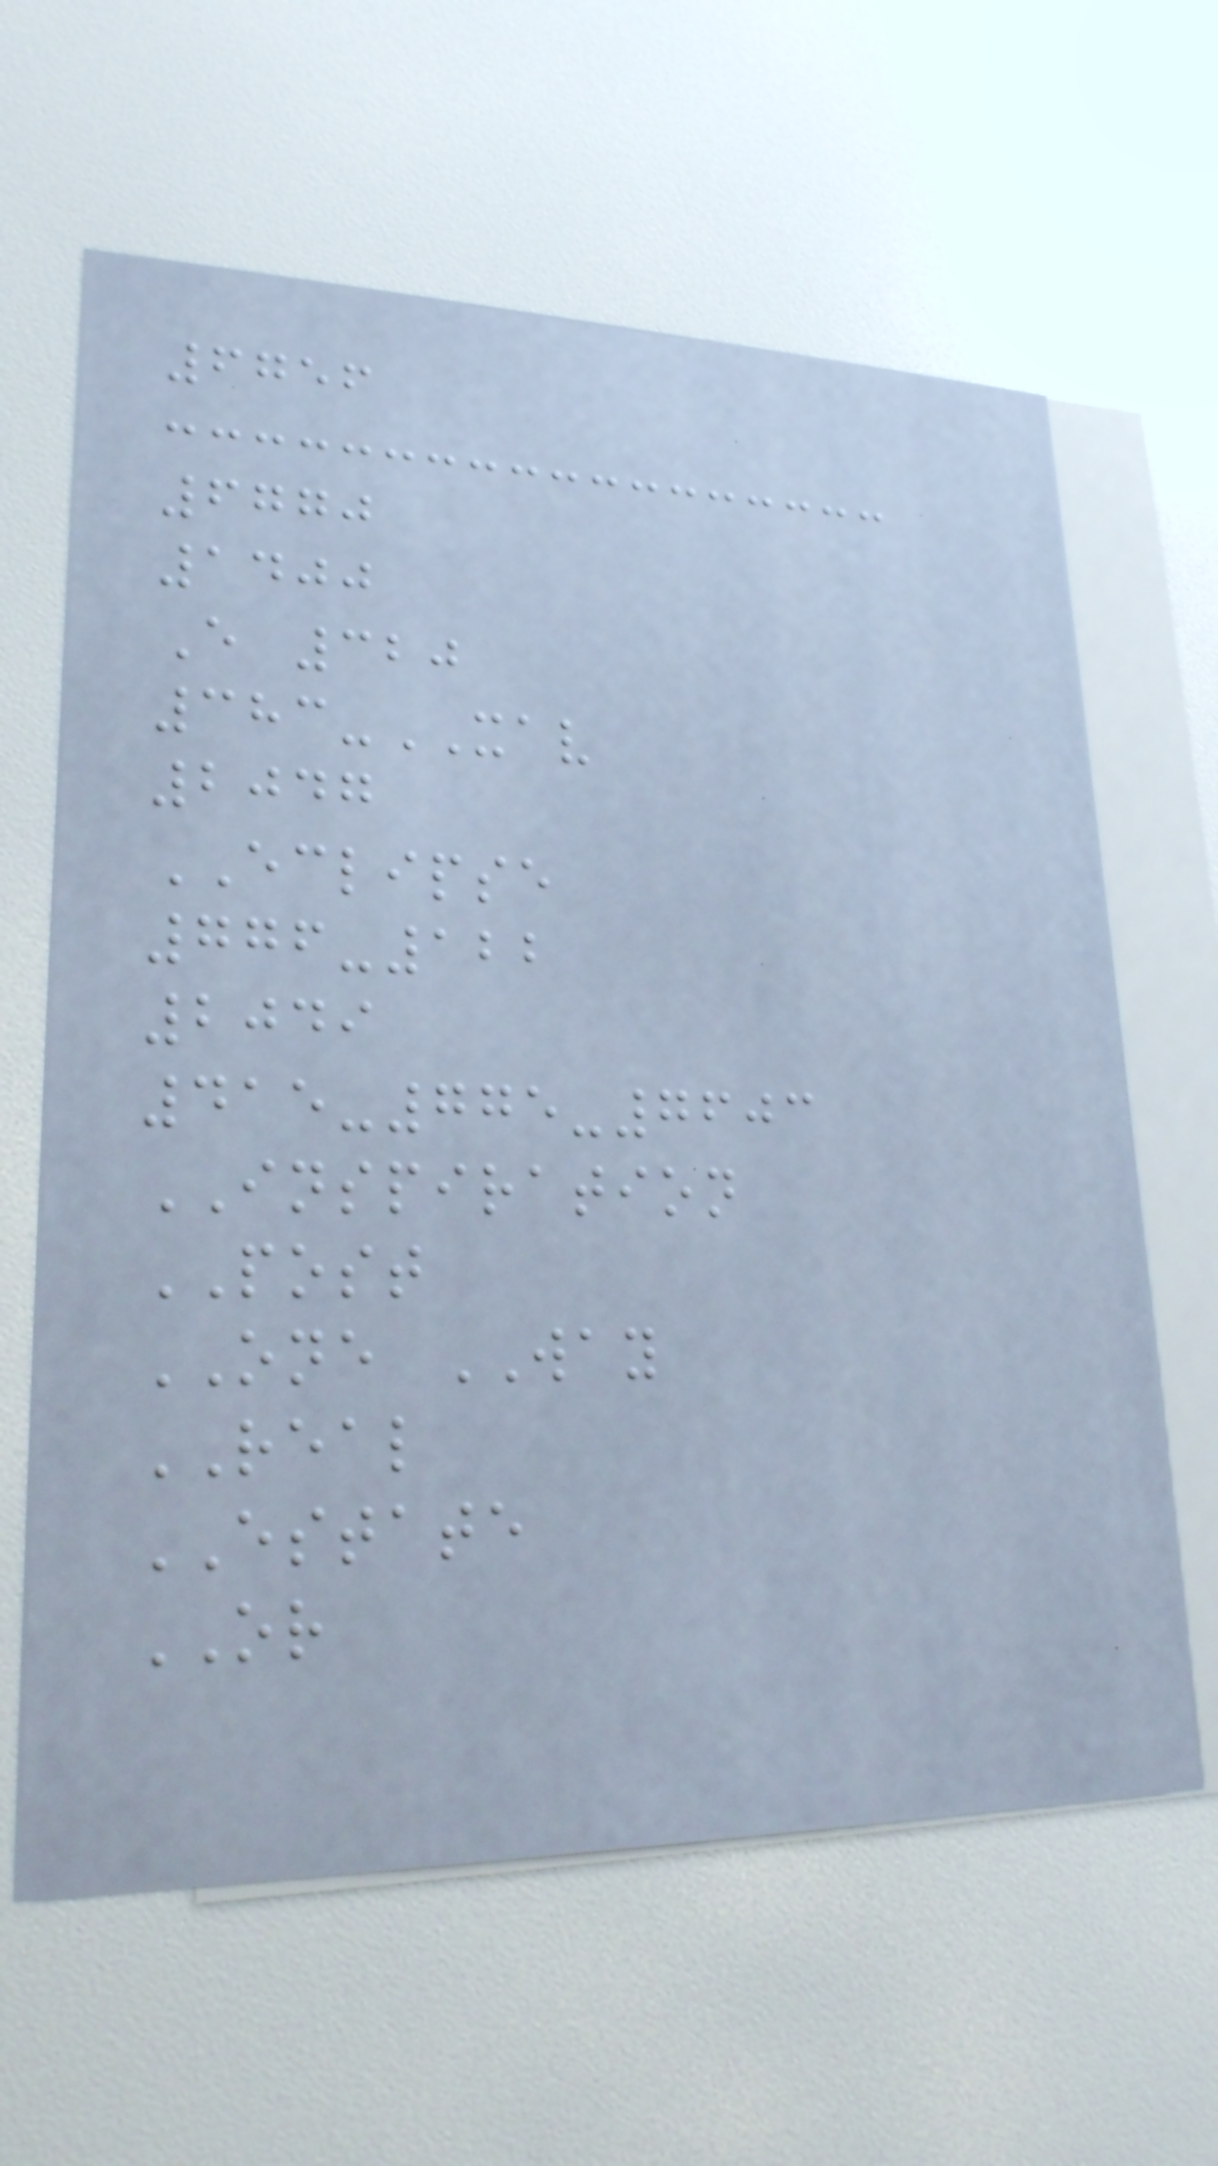6756
6770
1400
E 320
383-XAV
2047
ECLIPSE
776-122
2049
415-775-7603
INSPIRATION
POST
ONE WAY
REAL
ESTATE
OR
